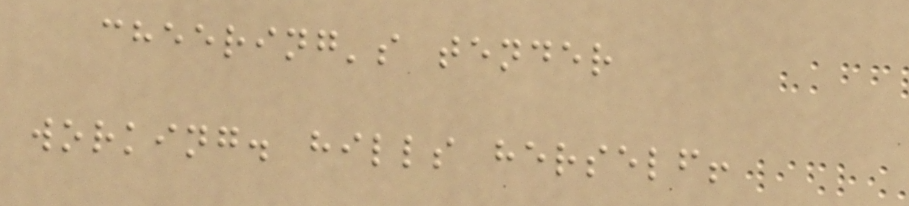cheering's tender
working. hills herself!
